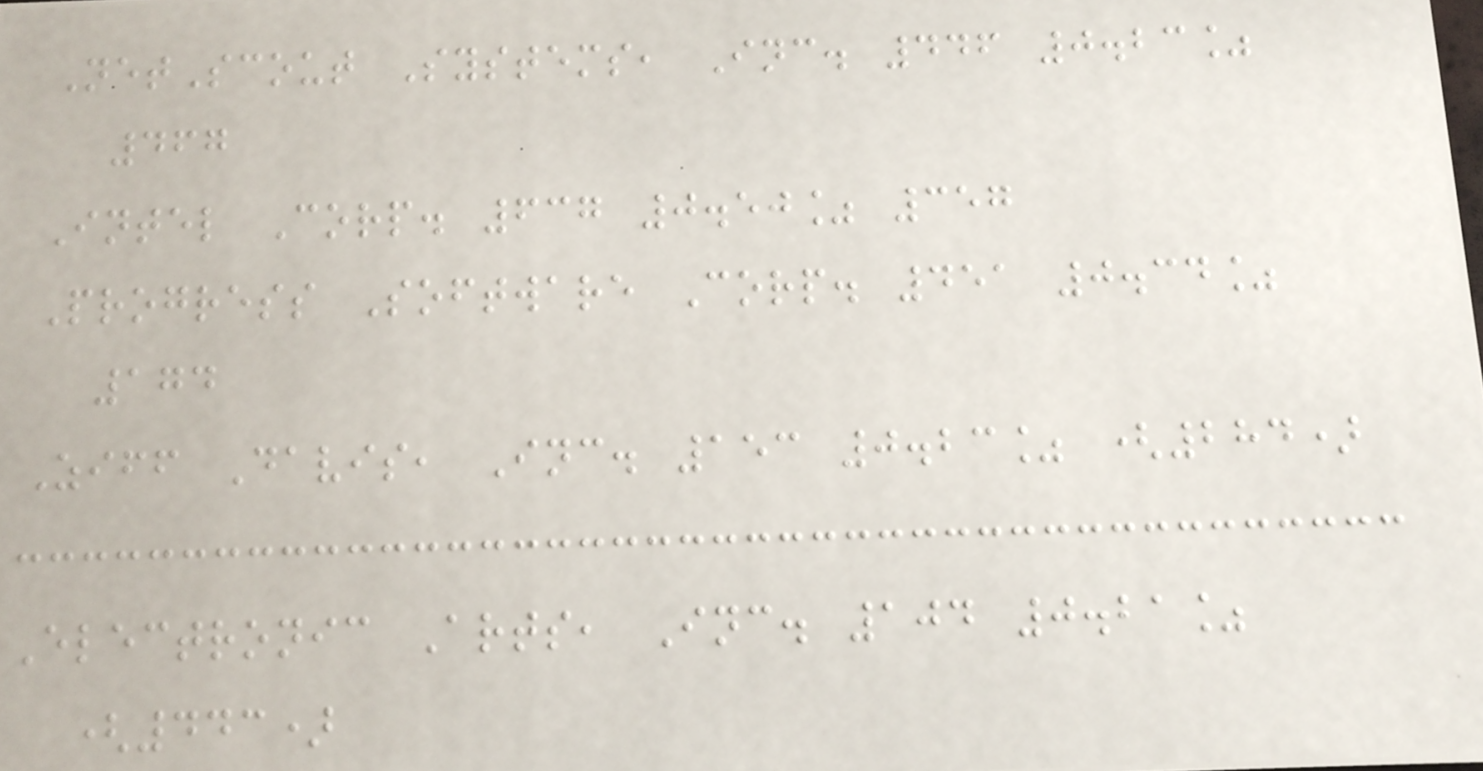NetScout Systems, Inc. 446 0.23%
467
Intel Corp. 637 0.50% 357
Progress Software Corp. 451 0.34%
174
Ziff Davis, Inc. 153 0.23% (284)
Electronic Arts, Inc. 104 0.21%
(443)
